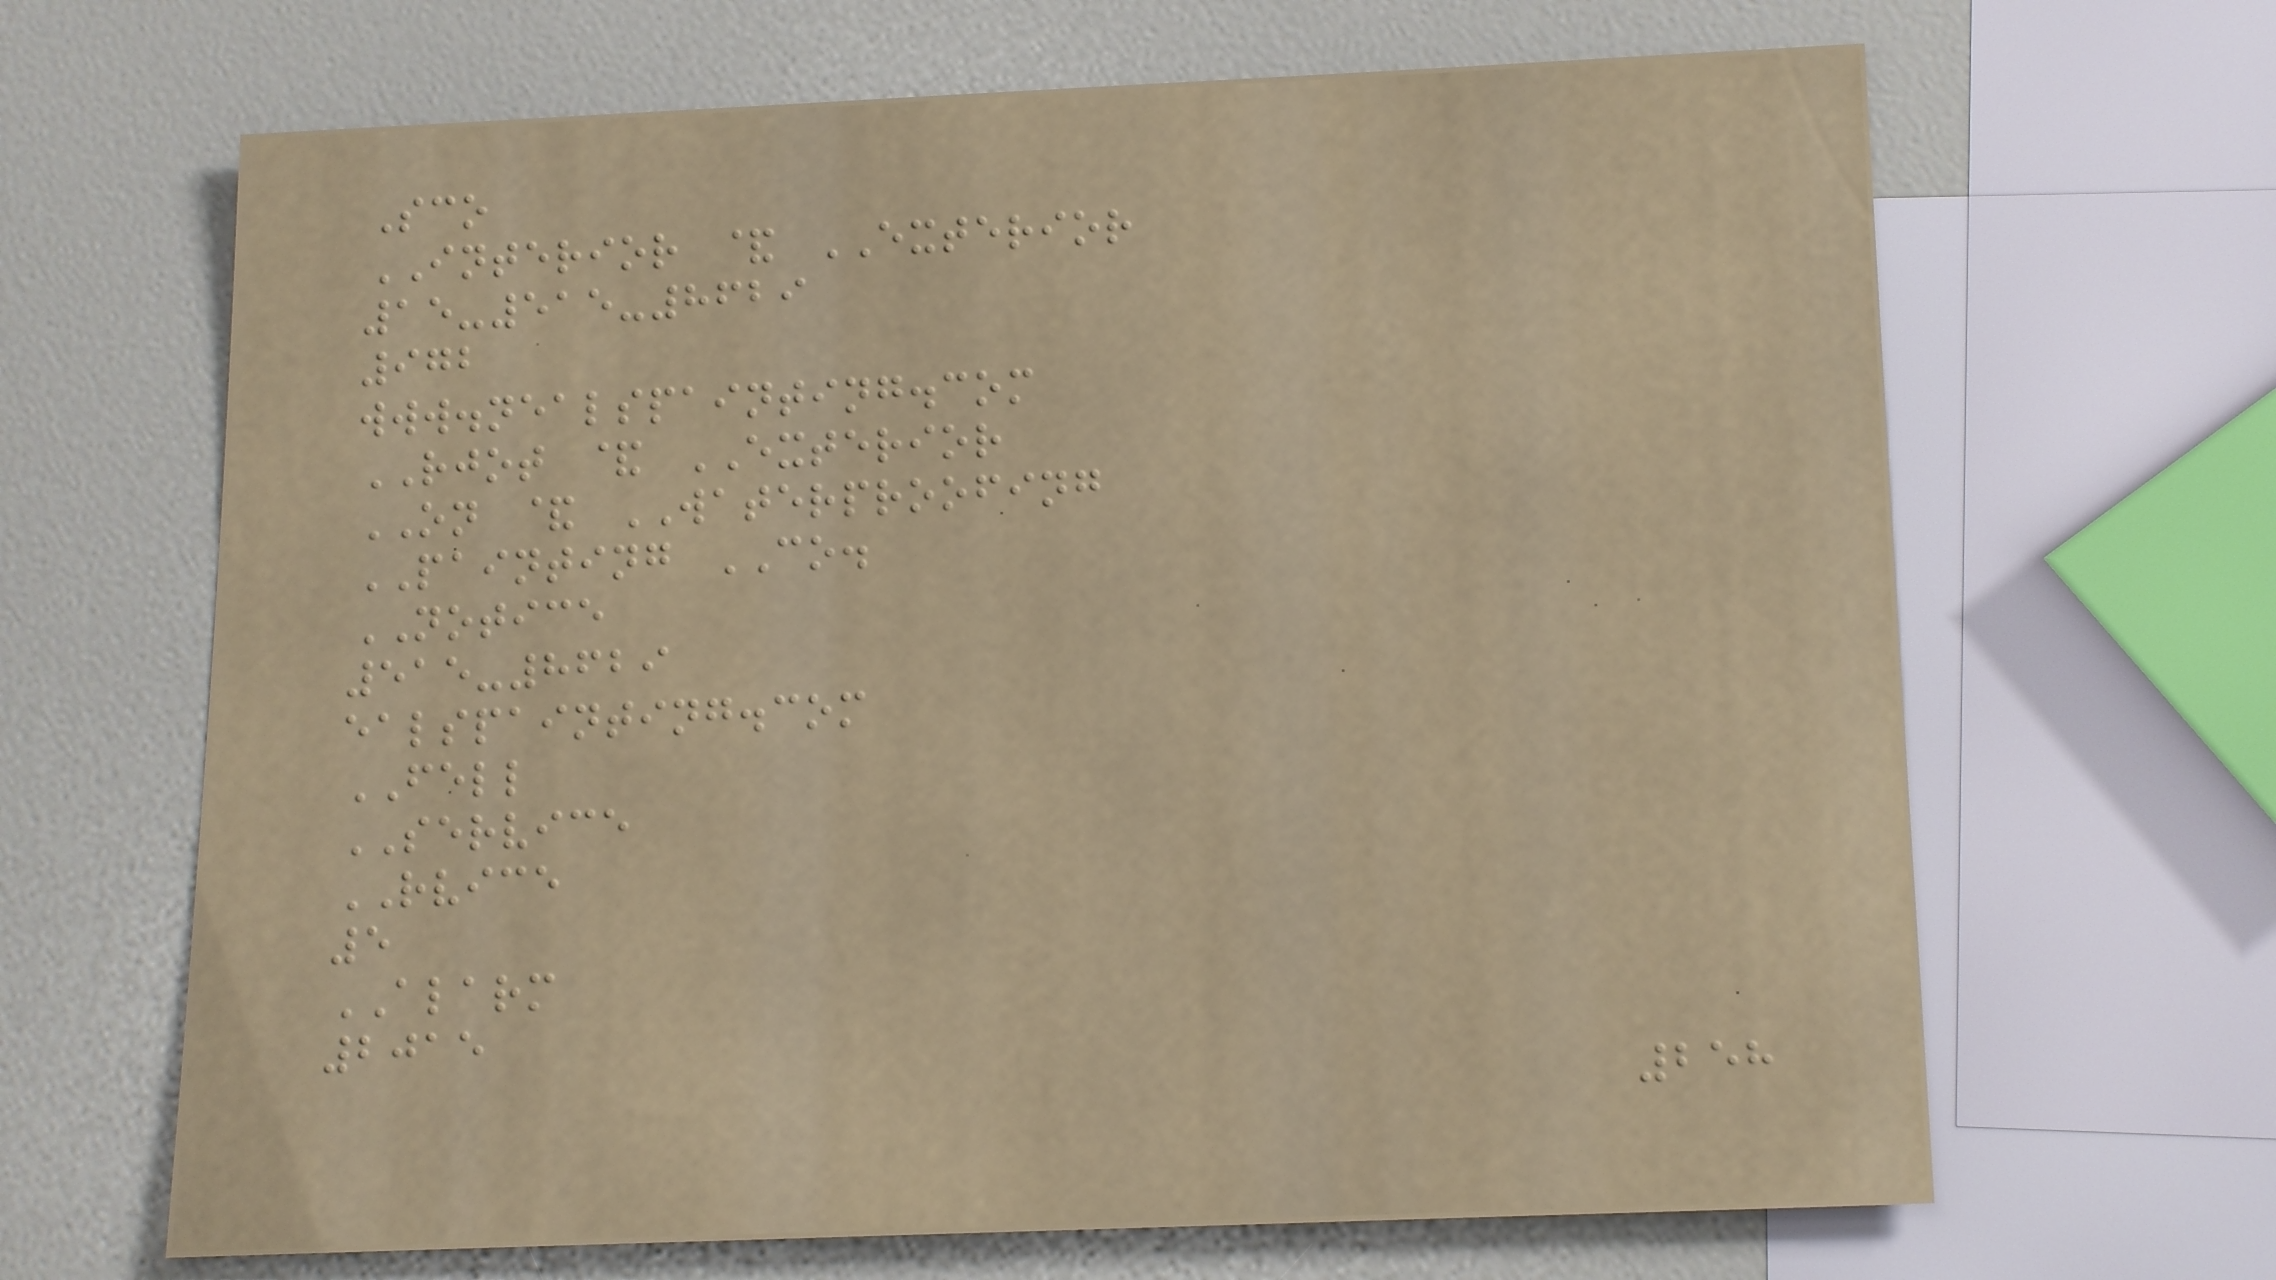Sco
INTERIOR & EXTERIOR
15-515-8629
972
www.nealspainting.com
RJOT & EXTERIOR
ON & WATERPROOFING
PAINTING CO.
NOTICE
515-8629
ealspainting.com
FELL
SERVICE
RVICE
5
ALARM
2015
258
